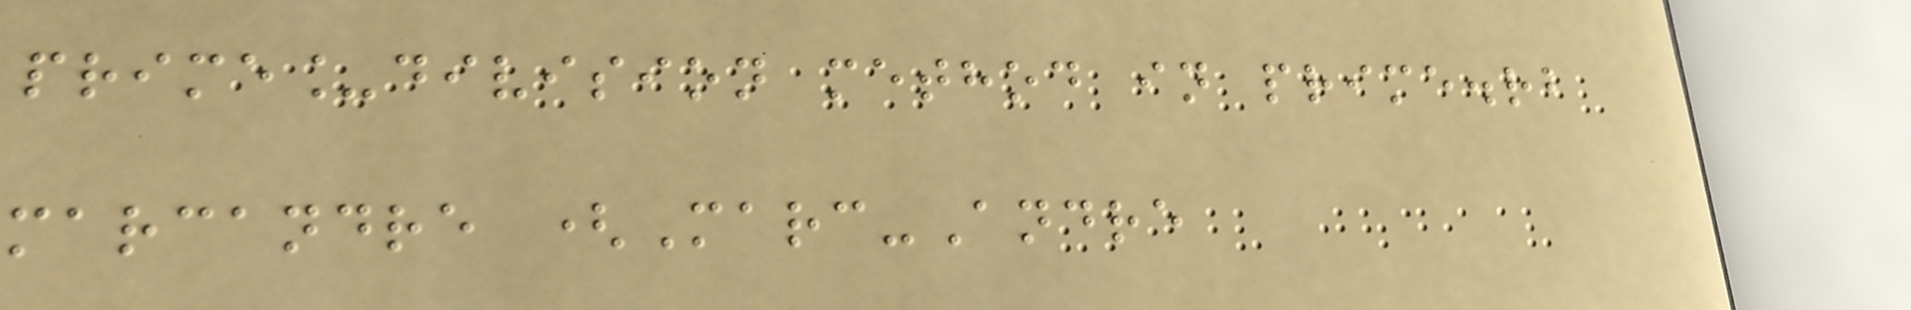prime_division method in prime.rb
marcandre (Marc-Andre
